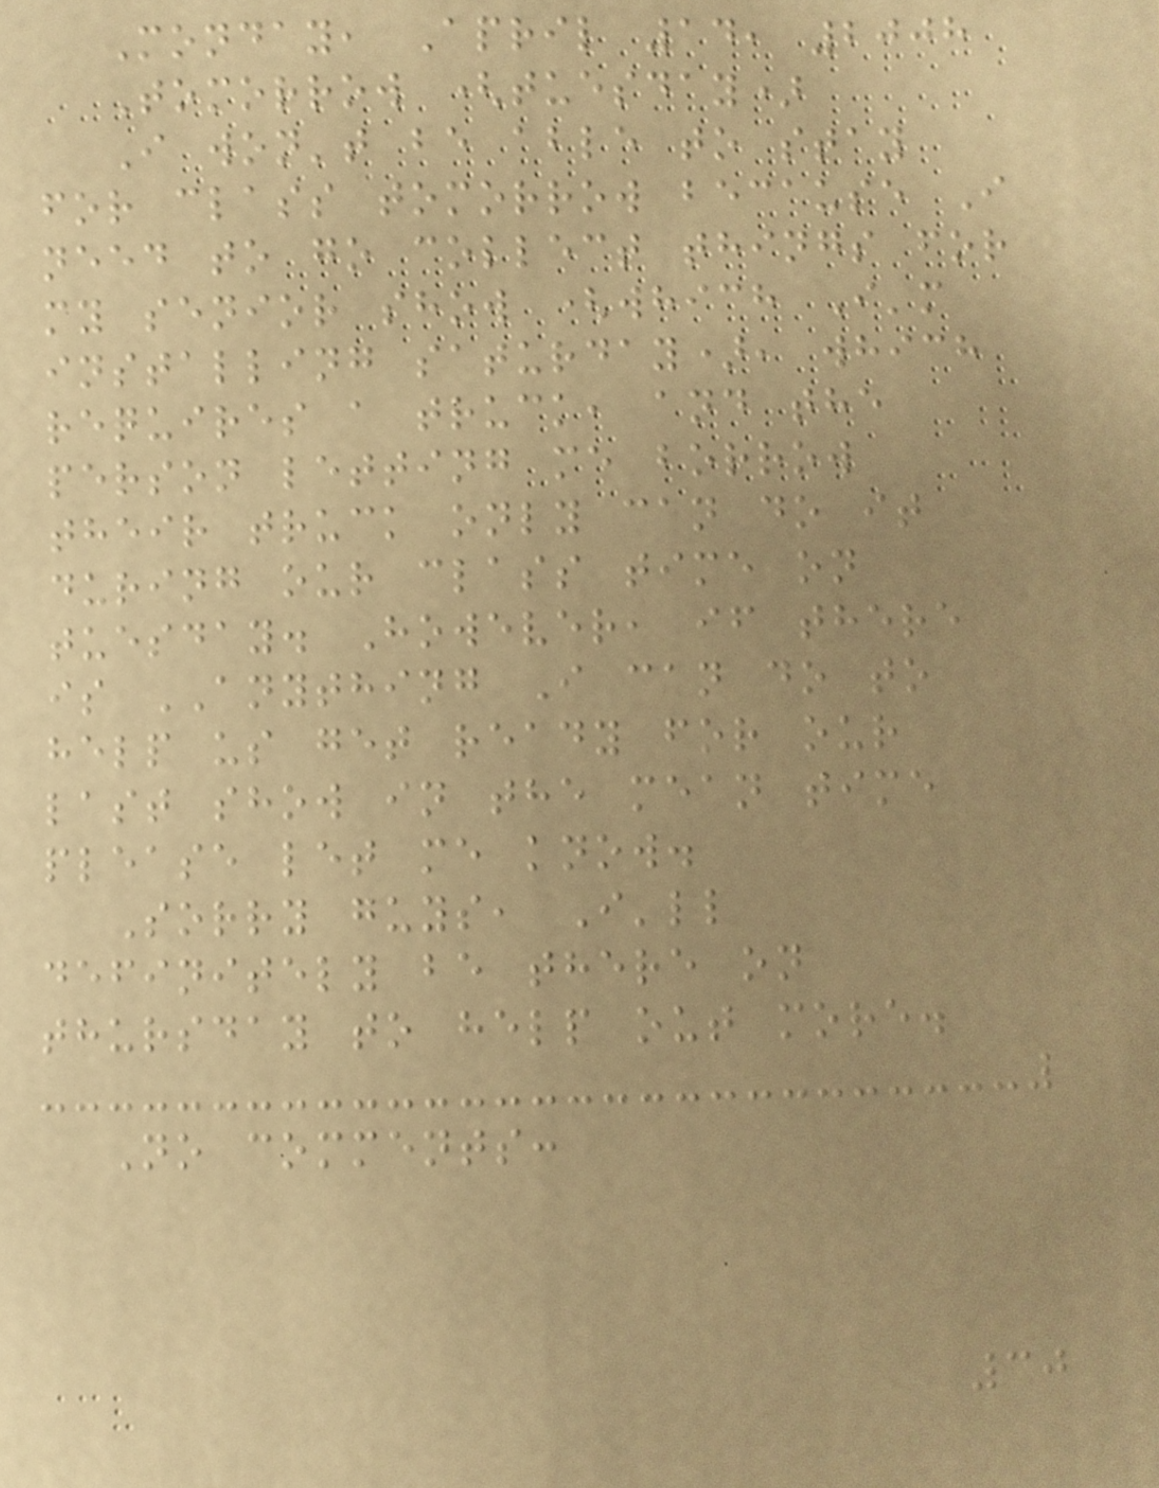Monday, April 14, 2008
Tomorrow (tuesday)
I won't be able to stay
for class tomorrow because I
need to go collect things for
my senior show (which I'm
installing saturday), which
requires a truck, and the
person letting me borrow
their truck only can do it
during our class time on
tuesday. However, if there
is ANYTHING I can do to
help us get ready for our
last show in the mean time
please let me know.
Sorry guys, I'll
definitely be there on
thursday to help out more.
No comments:
30
